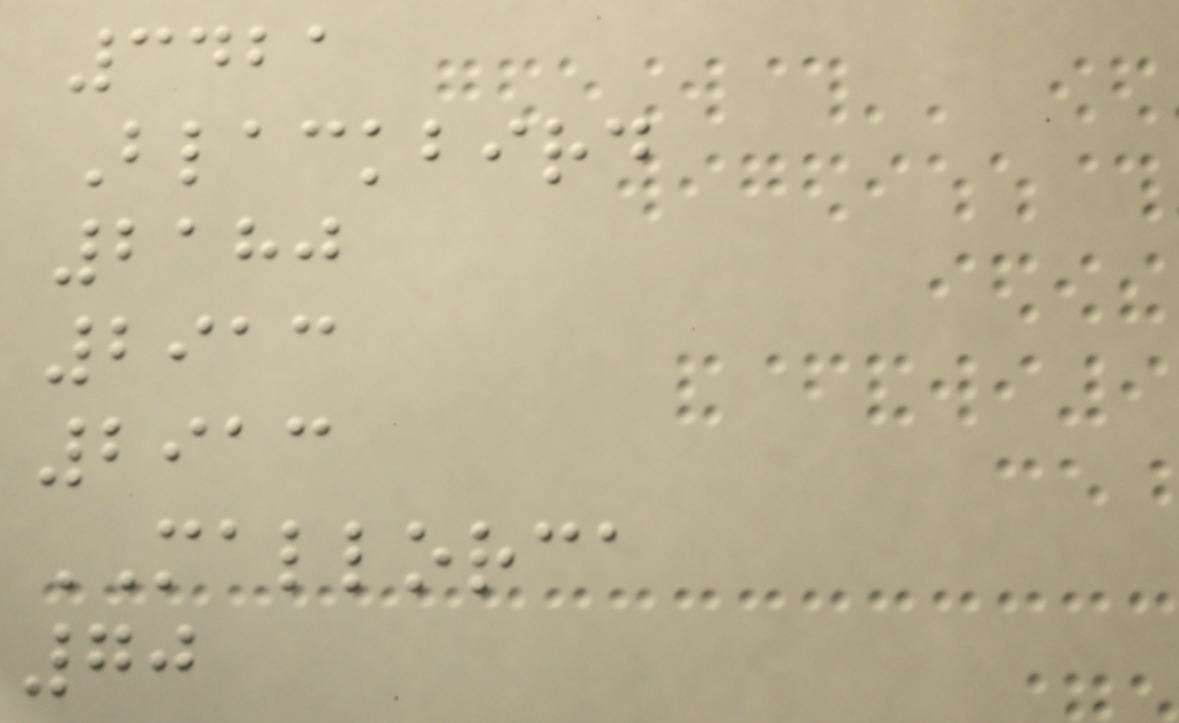3421
Blackbird
2180
2913
2913
MALLORCA
70
